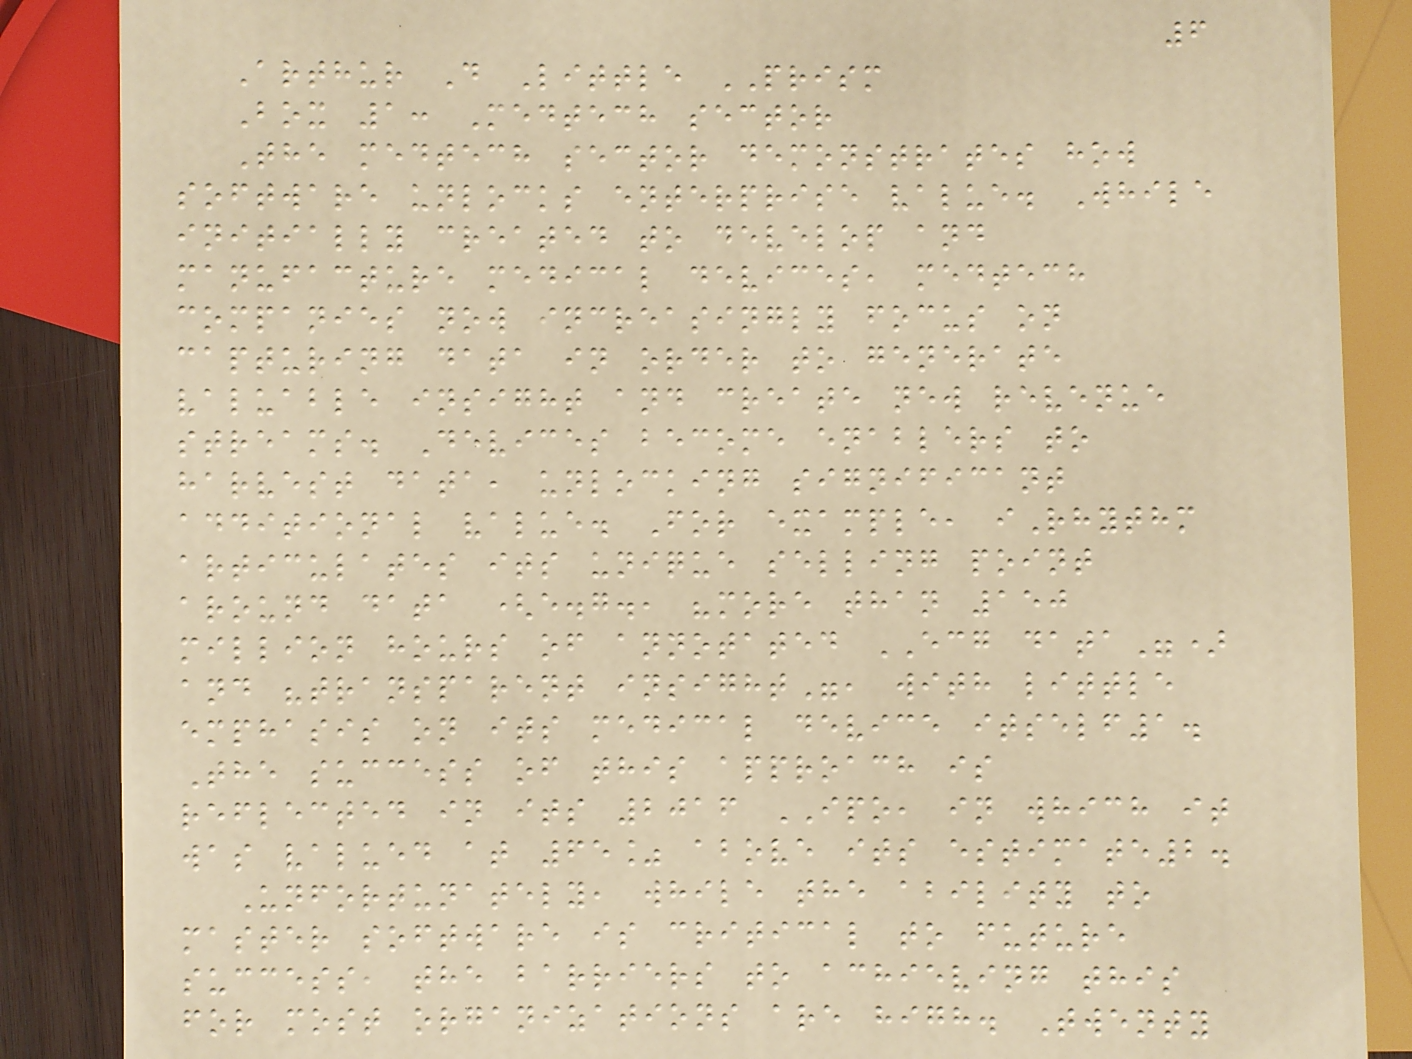6
Arthur D Little PRISM
Box 1: Medtech sector
The medtech sector demonstrates how
software unlocks enterprise value. While
initially created to develop and
manufacture medical devices, medtech
companies now increasingly focus on
capturing data in order to generate
valuable insight and create new revenue
streams. Devices become enablers to
harvest data, unlocking significant
additional value. For example, iRhythm
articulates its unique selling point
around data (e.g., "more than 150
million hours of annotated ECG data")
and "transparent insight", with little
emphasis on its medical device itself1.
The success of this approach is
reflected in its 2016 IPO, in which it
was valued at 65% above its estimate2.
Unfortunately, while the ability to
master software is critical to future
success, the barriers to achieving this
for most organizations are high. Twenty
